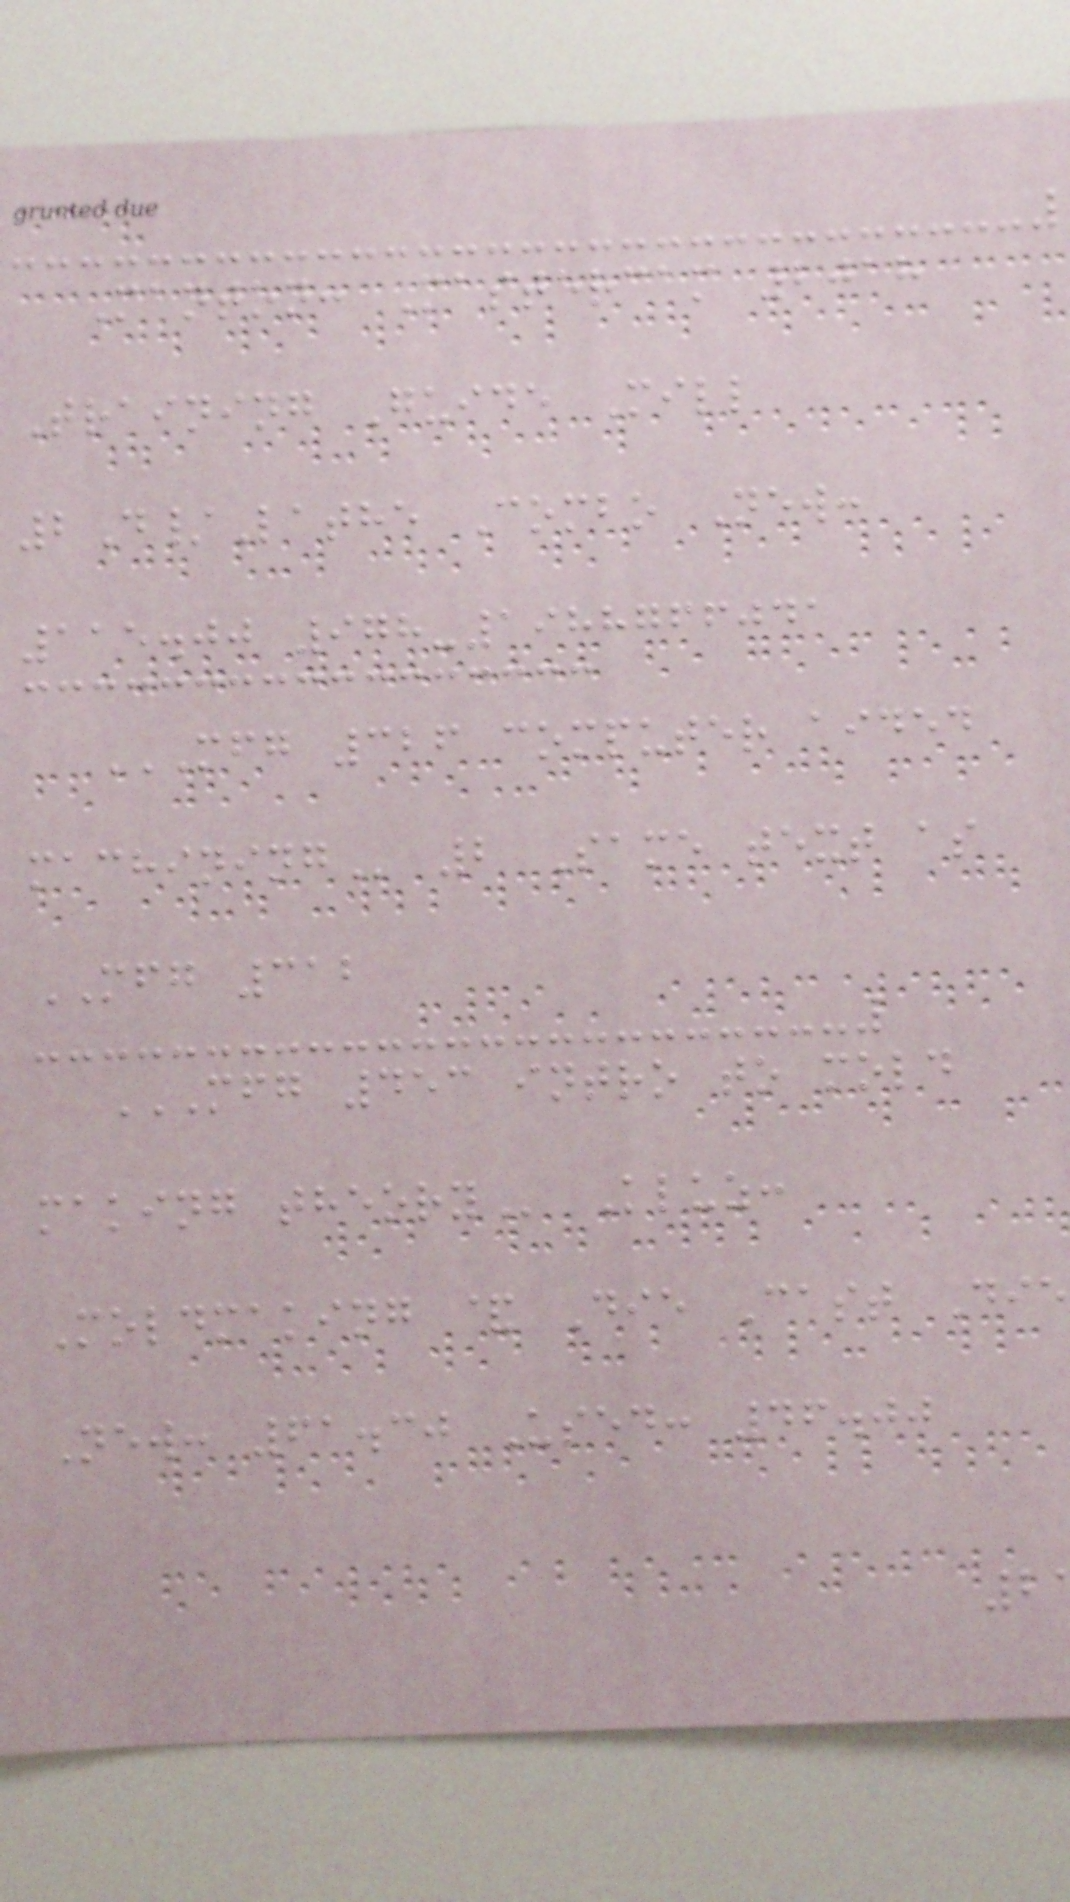Manton: Mastercam 2018
Training Guide Mill
2D/Lathe Combo New:
115.00 978-1988766041
MFG 326 COMPUTER AIDED
2 Same text as
MFG 312
MFG 453 INTRO TO MOLD
making
Moldmaking & Die Cast Die
New: 61.30 Used: 46.00
